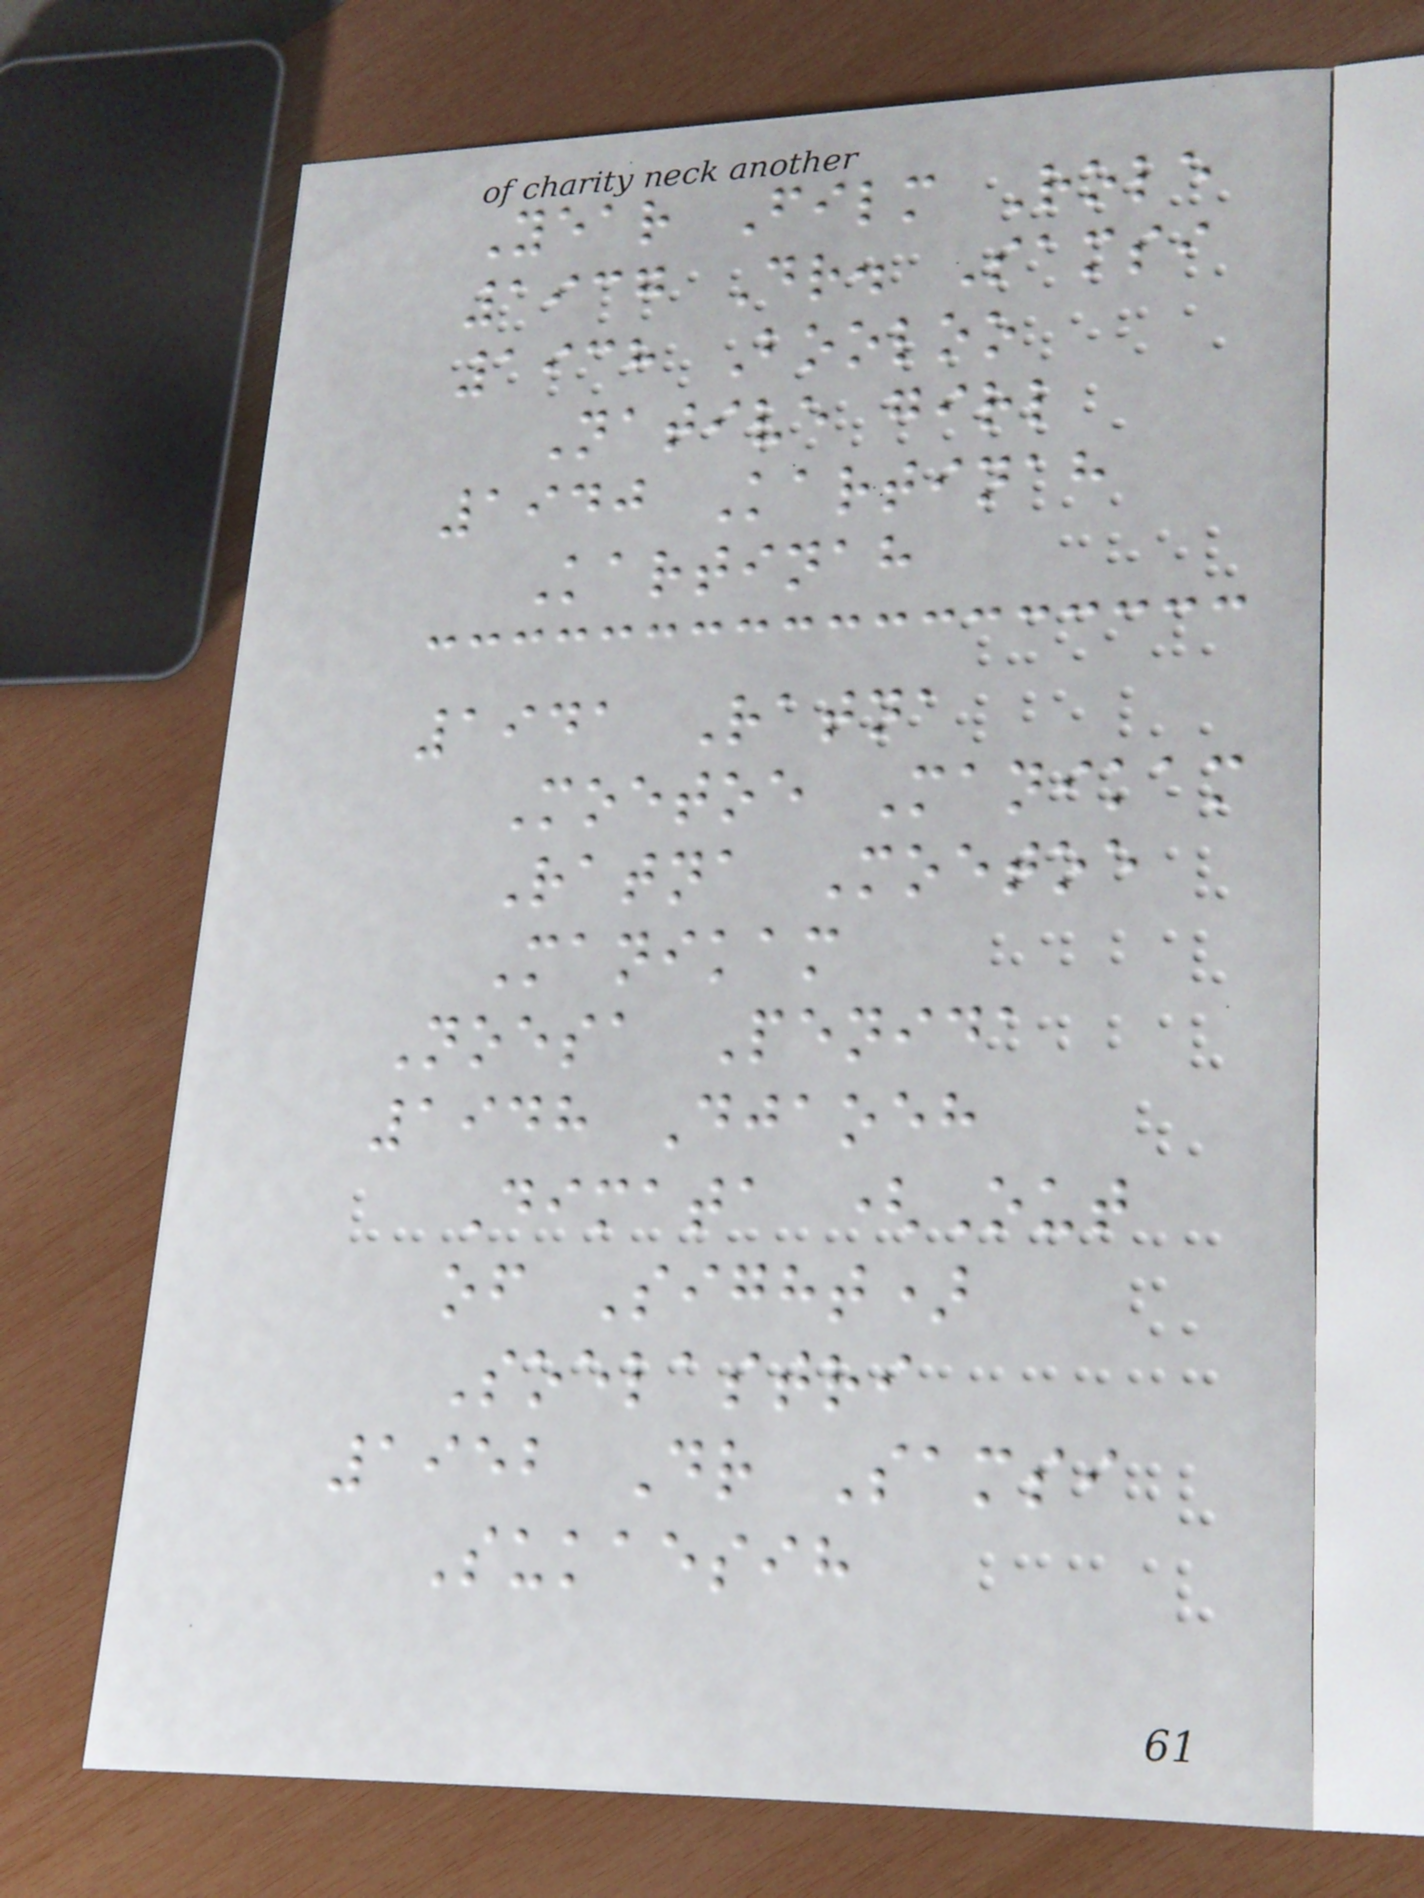Year Film Role
1937 Dr. Samsi
1938 Booloo
Native girl
1940 Kartinah
Kartinah
1941 Ratna
Moetoe Manikam
Ratna Moetoe
Manikam
Noesa Penida
1948 Djaoeh
Dimata (Out
of Sight)
Soelastri
1952 Dr Samsi
Sukaesih
